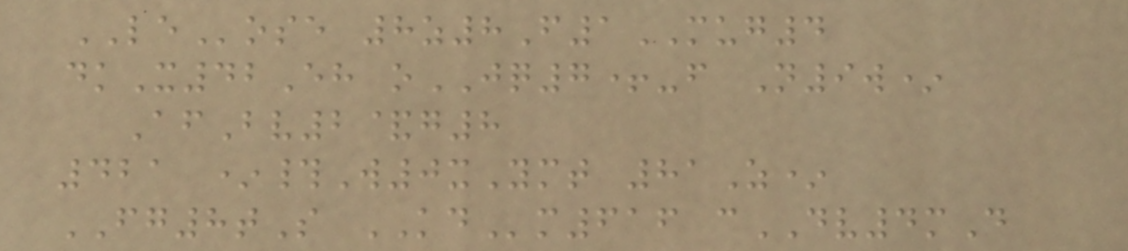LEose 8z8F1MUG4
dkX42Eh oJQ7+-f N9w*
AfBv2&g8
421 *#W0xYmt 81Z*
FG8tS KDm616 cDV4mD
